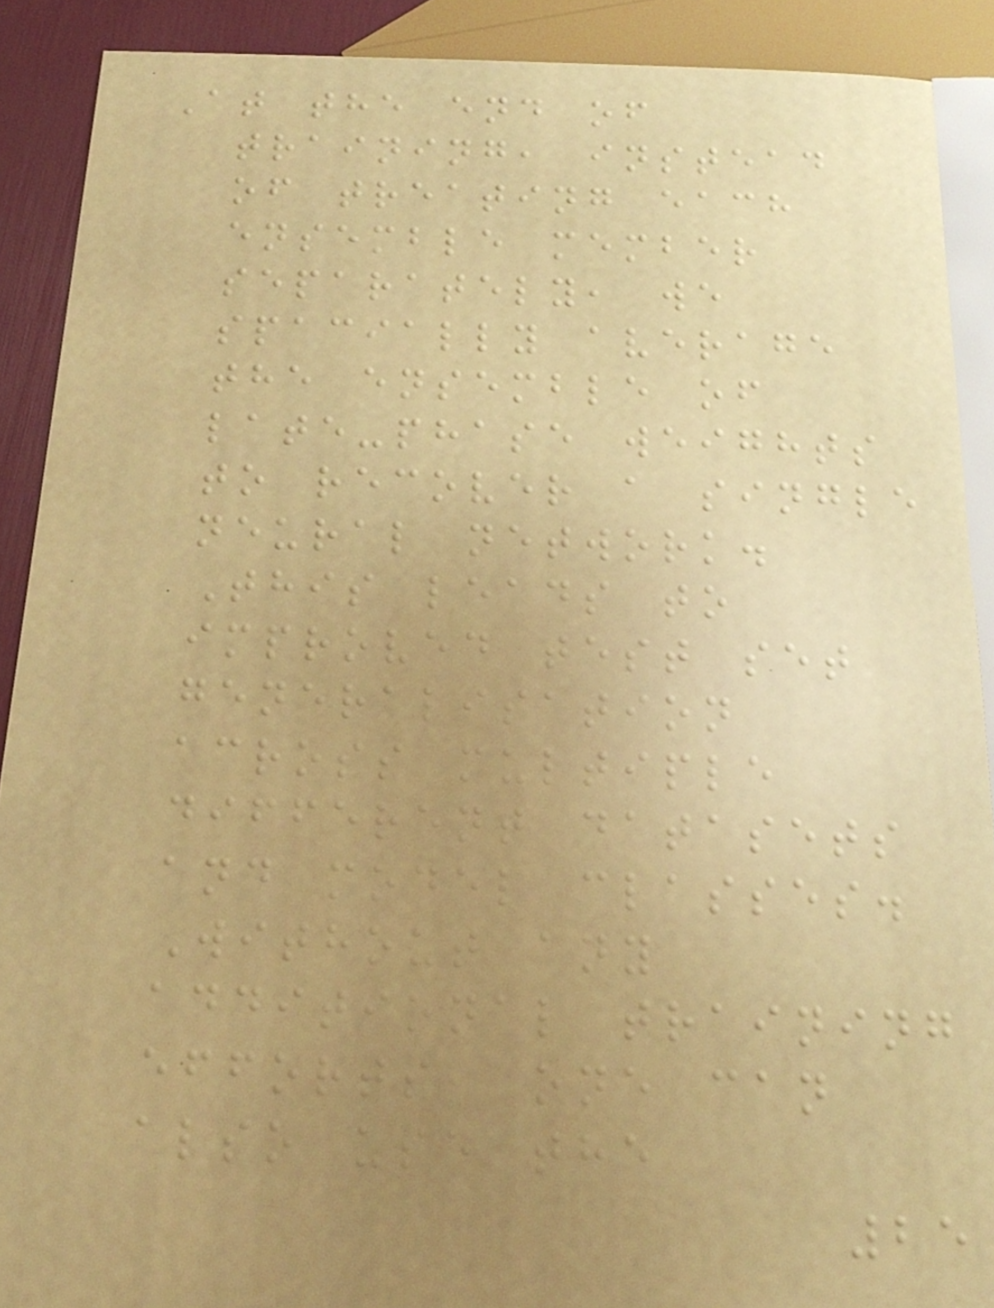At the end of
training, instead
of treating each
ensemble member
separately, we
spacially average
the ensemble of
late-phase weights
to recover a single
neural network.
This leads to
improved test set
generalisation
across multiple
different datasets
and model classes.
Without any
additional training
efforts, one can
also use the
25
